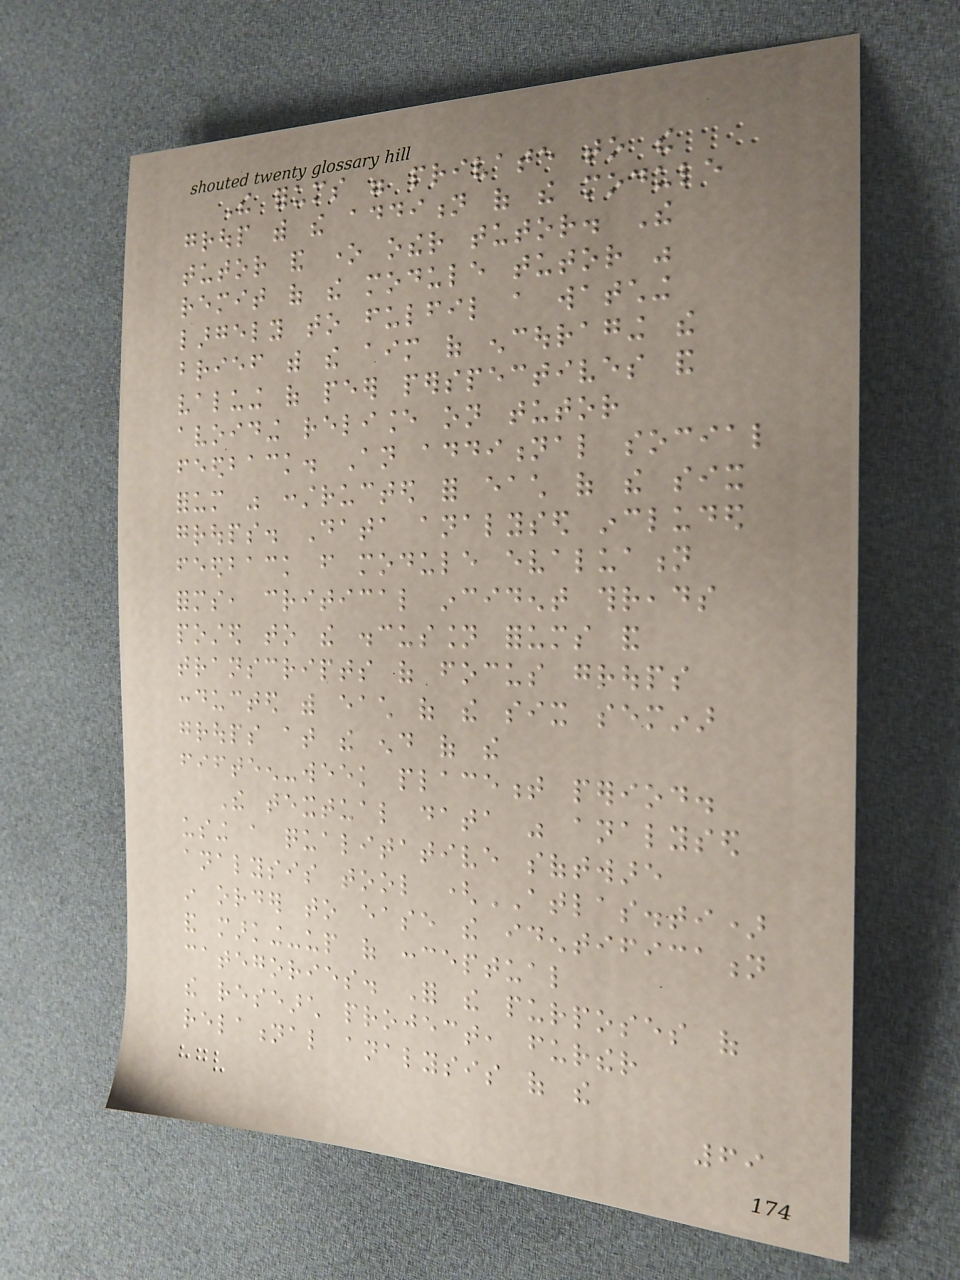The forums were private to the
group with the addition of the module
tutor and one other tutor. The
remit of the module tutor was
largely to fulfil a watching
brief with the aim of encouraging the
valuing of peer perspectives and
avoiding reliance on tutor
feedback. An additional social
forum was constructed for each of the six
groups. Data analysed included
feedback from module evaluation
forms, critical incident threads
posted to the discussion forums and
transcripts of focus groups
conducted with each of the six seminar
groups at the end of the
fifteen-week placement period.
The textual data was analysed
using a qualitative software
analysis tool (ATLAS.ti)
in order to ease the identification
and marking-up of conceptual
categories. For the purposes of
the research project, further
relational analysis of the
69
